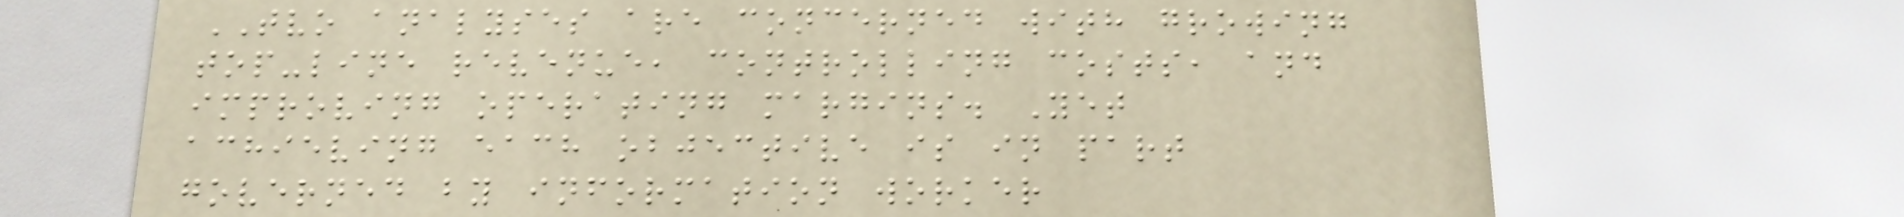TVO analyses are concerned with growing
top-line revenue, controlling costs, and
improving operating margins. Yet
achieving each objective is in part
governed by information worker
